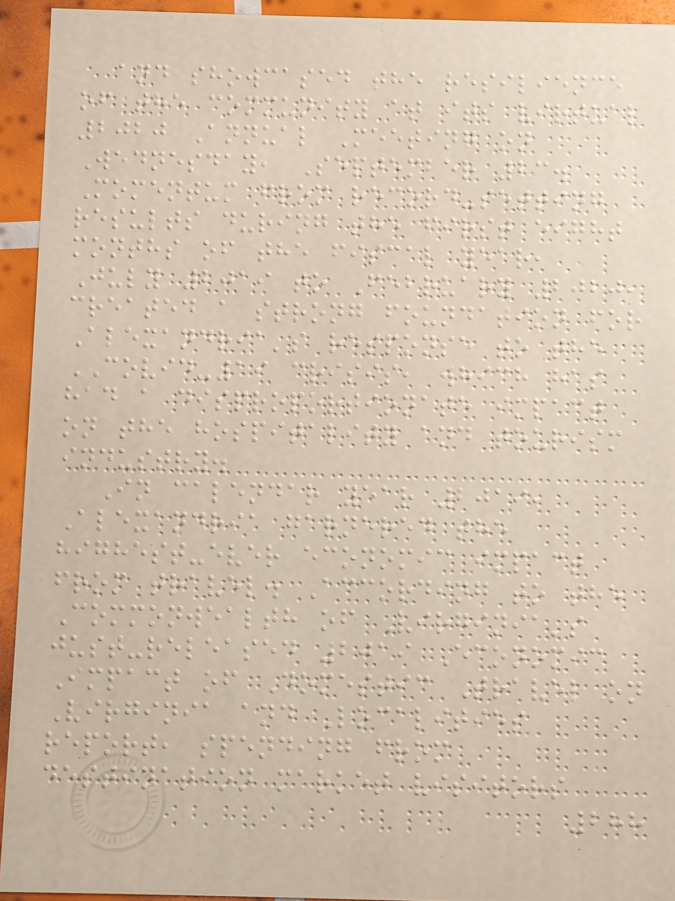and showcased the resilience
of the community at its virtual
2020 Annual Meeting on
Wednesday, September 23.
Momentum from record-setting
results during the first eight
months of the fiscal year,
July 2019 to February 2020,
created a strong foundation for
Alexandria's response to the
COVID-19 crisis, which has
had a disproportionate impact
on the hospitality and tourism
industry.
In calendar year 2019,
Alexandria garnered the
highest-ever economic impact
from travel. According to the
Commonwealth of Virginia's
just-released 2019 Economic
Impact of Domestic Travel on
Virginia and Localities
report, spending from
destination market visitors
288
